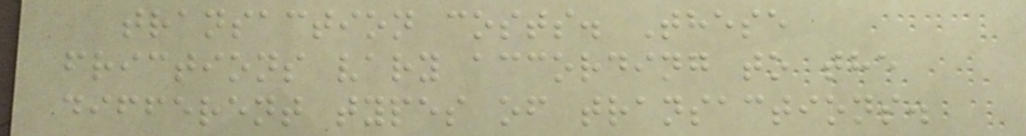transaction costs. These
frictions vary according to the
different types of transactions.
